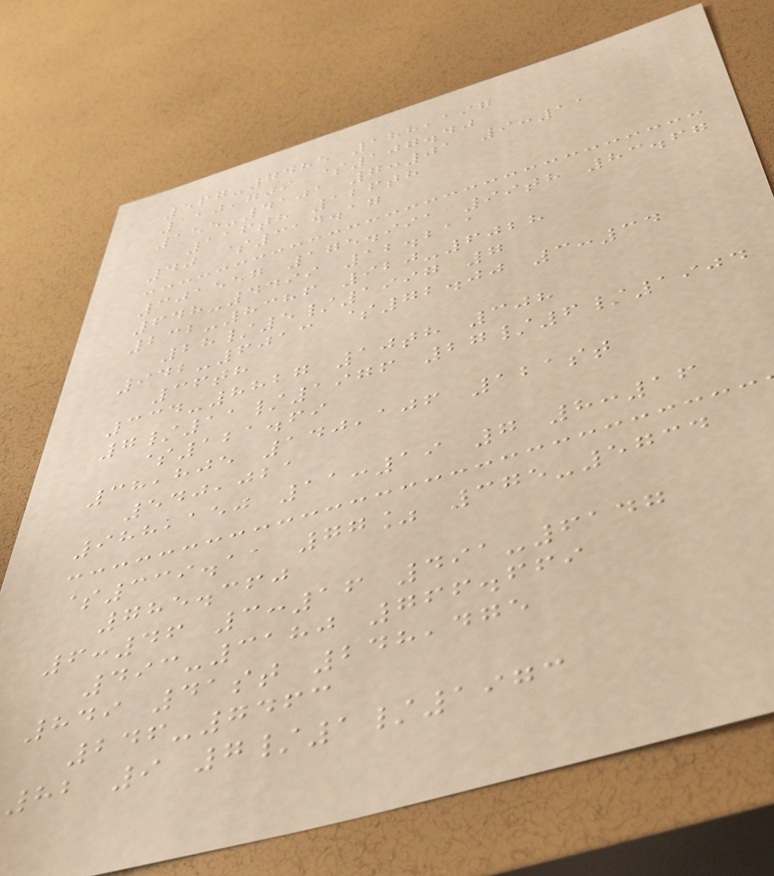567-7485 188,197
110,709 $107.40
155-4101 7:01 9:11
116th 126th
40 $314.17
301557 175.991 99th 83.67
648-4499 12.211
232-8386 920-6028
28/5/1997 7
942-6013 $72.00 3:34
36th
334-8827 10th 308
7/11/1976 27/6/1904
$121.69
38,805 140,106 121st
540,021
988,150 11:19 7 8:16
$339.11 77% 375-5734
785.360
6:46 3:16 491-6147
493-3180 766.669
849 41st 248,475
246-7463
82 9 7/1/1973
